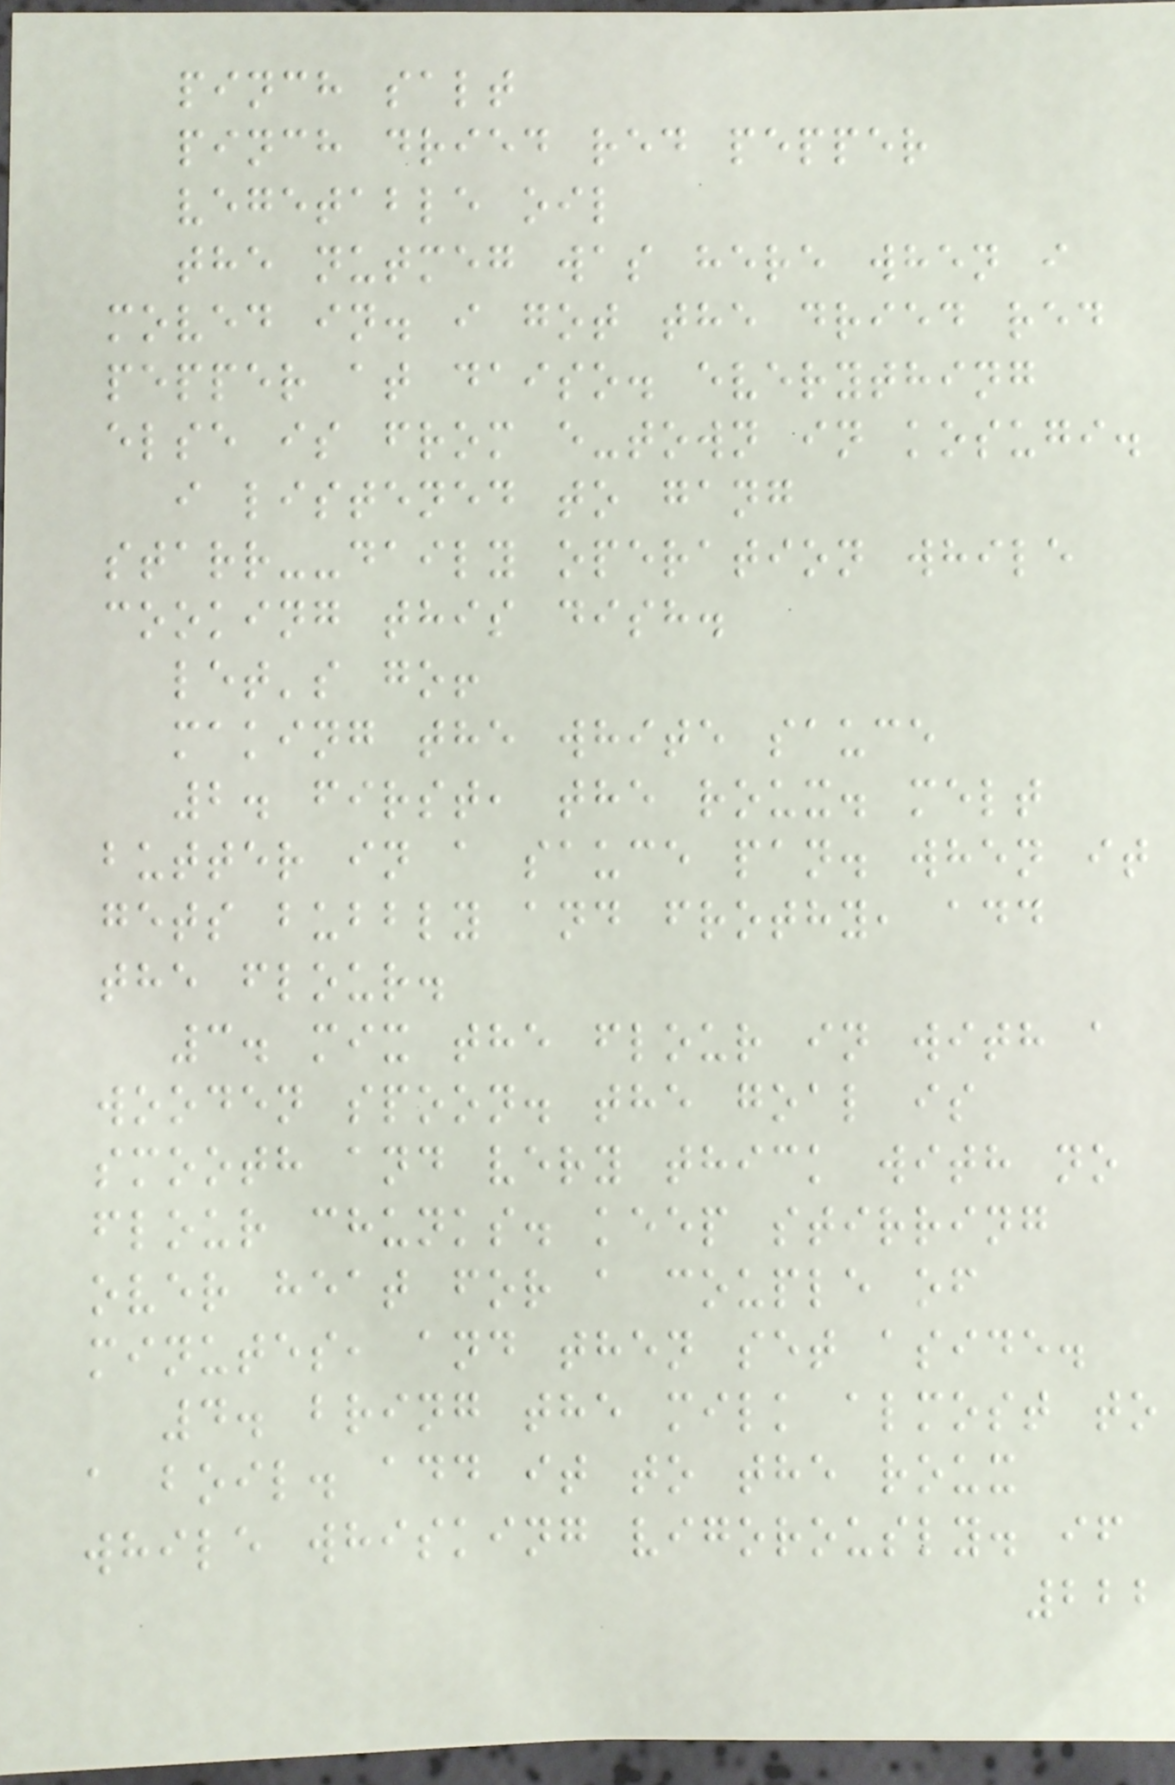pinch salt
pinch dried red pepper
vegetable oil
the nutmeg was here when i
moved in. i got the dried red
pepper at daiso. everything
else is from e-town in kosugi.
i listened to gang
starr--daily operation while
cooking this dish.
let's go!
making the white sauce
2. first, the roux. melt
butter in a sauce pan. when it
gets bubbly and frothy, add
the flour.
3. mix the flour in with a
wooden spoon. the goal is
smooth and very thick with no
flour chunks. keep stirring
over heat for a couple of
minutes, and then set aside.
4. bring the milk almost to
a boil. add it to the roux
while whisking vigorously. if
222
